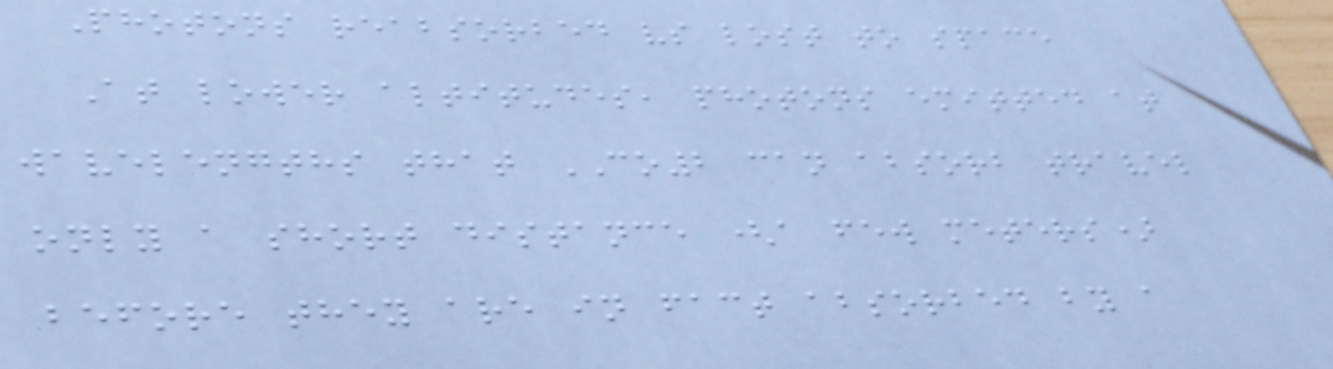Photons reabsorbed vs lost to space
At lower altitudes, photons emitted at
wavelengths that CO2 can absorb travel
only a short distance (a few meters)
before they are in fact absorbed by a
